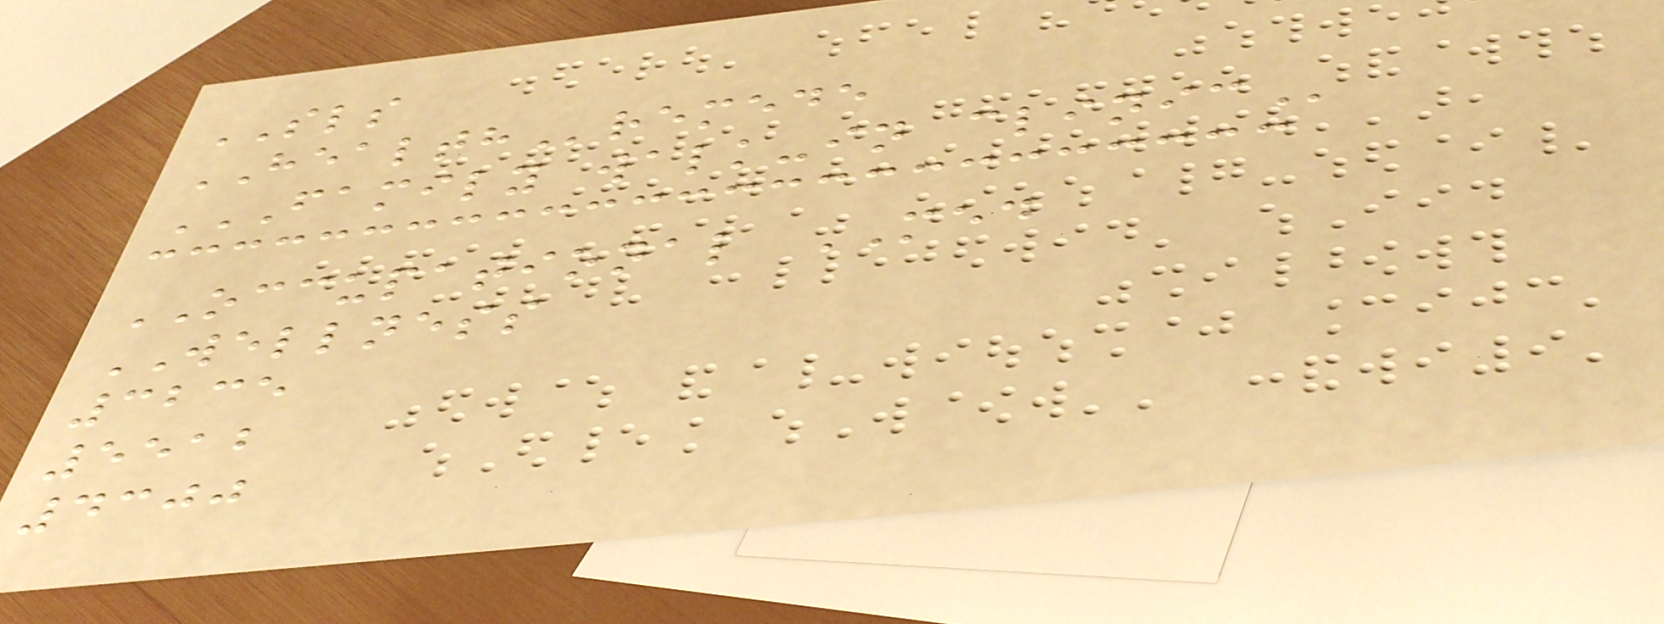SLS
HEALTHremede
FAMILY WALK-IN CLINIC
OCCUPATIONAL MED
WELLNESS
3235
5512
4300
